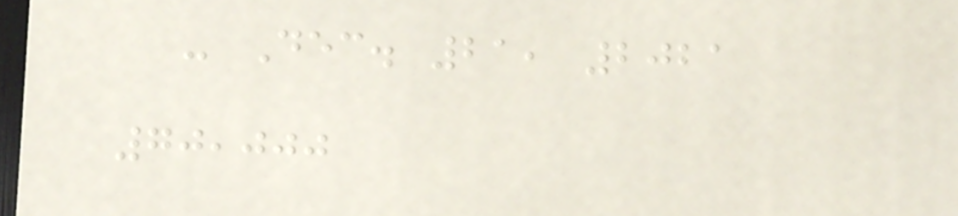- Dec. 21, 2021
70,000
